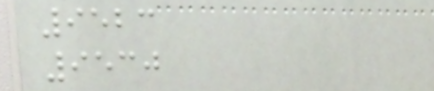9523
9530
